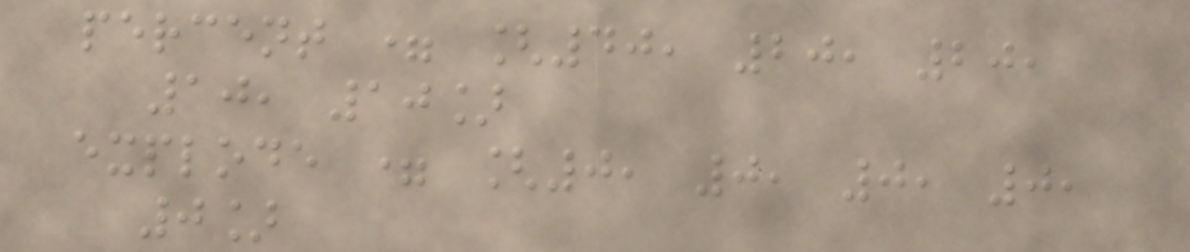percent = [40, 20, 20,
10, 10]
explode = [0, 0, 0, 0,
0]
